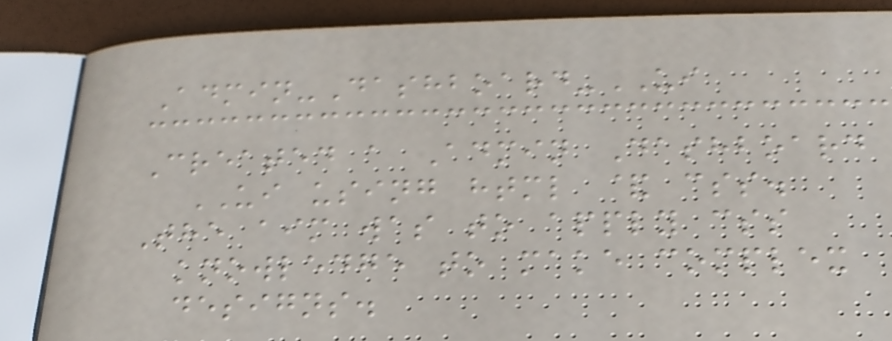Admin-Dashboard-UI
Created a Admin Dashboard
UI using html & css.
The aim was to apply css
knowledge to make complex
designs.
